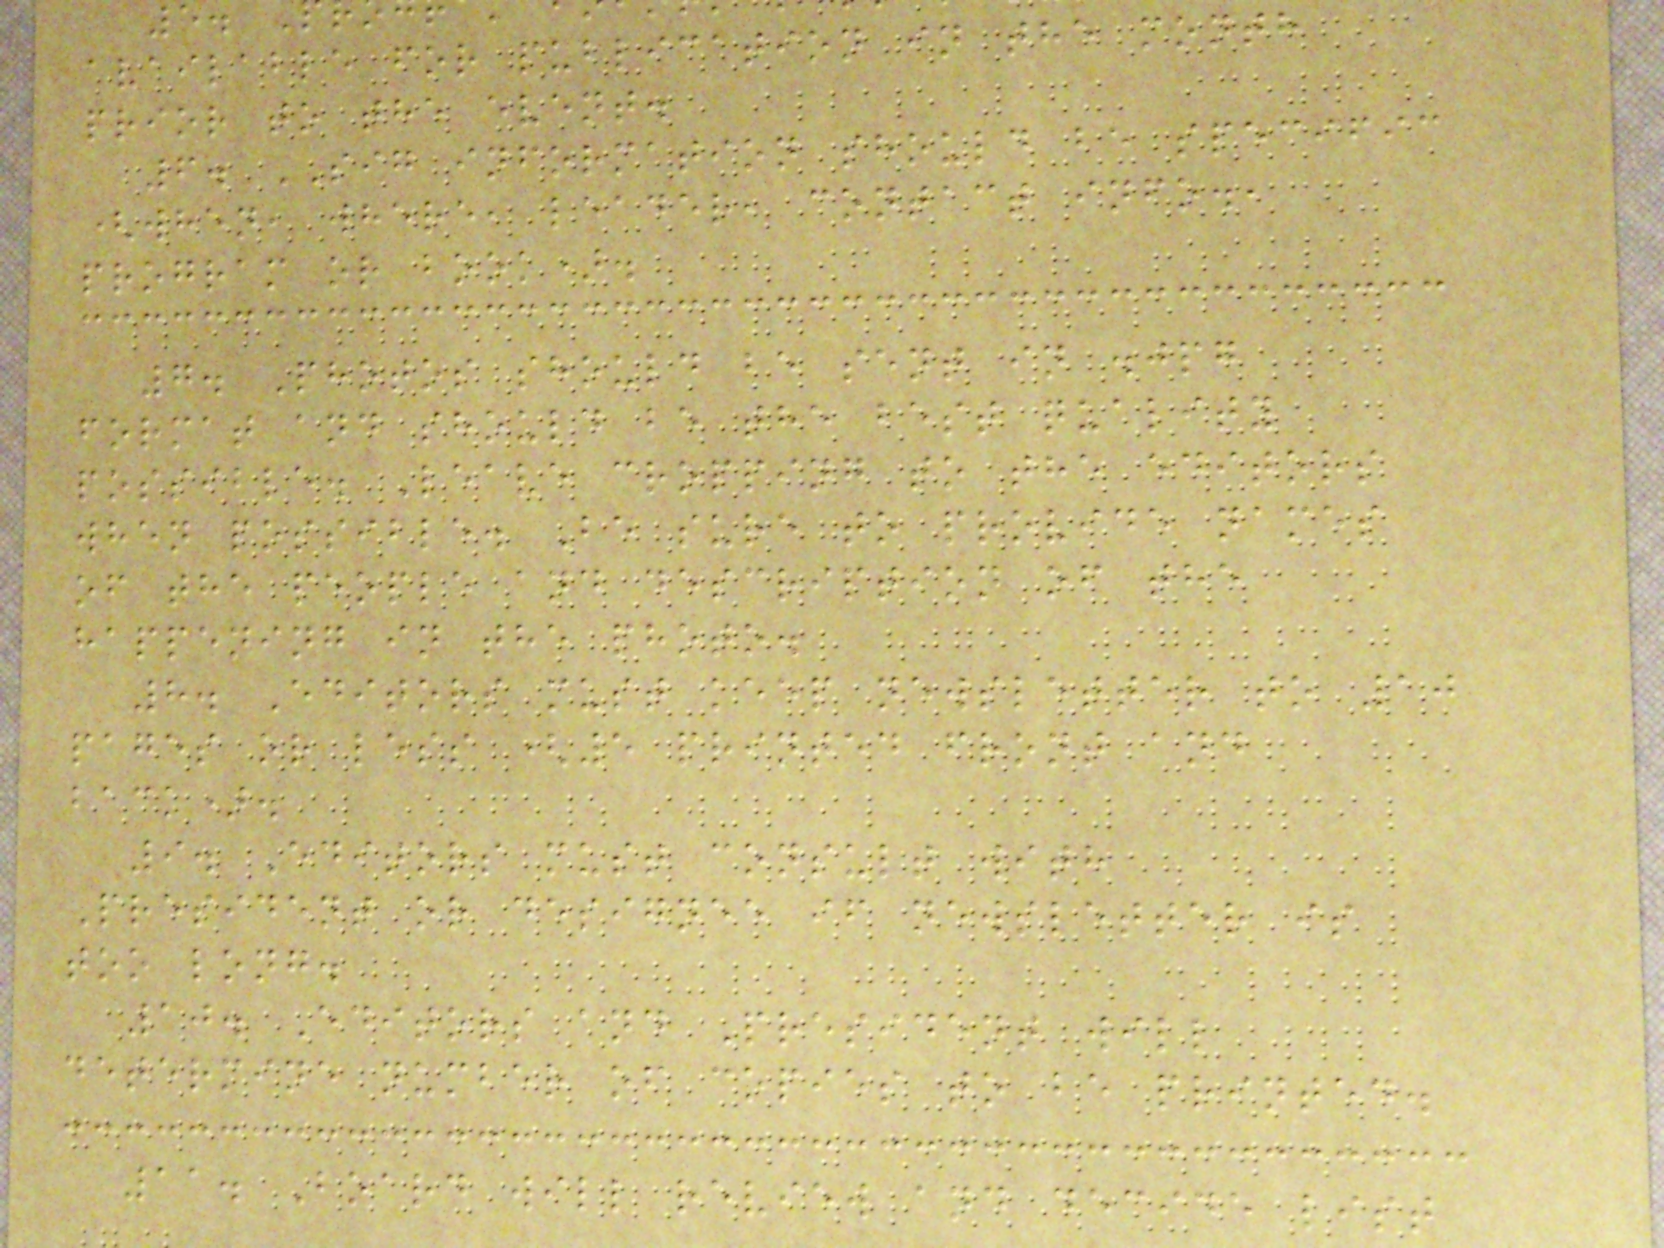available for publication in the month
prior to the event.
6. SIG information should be specific
(when, where, leader, contact info.,
program or book).
7. Photos should be sent in .jpg
format and should be the best quality
possible. Leave cropping to the editors
when possible. Be sure to provide names
of the people and description of the
happening in the photo.
8. Editors must keep newsletter to 10
pages or less (5 printed front and
back).
9. Editors must consult with
President or designee if newsletter is
too long.
10. Editors and President will
determine number of copies to be printed.
11. Board will review and decide list
